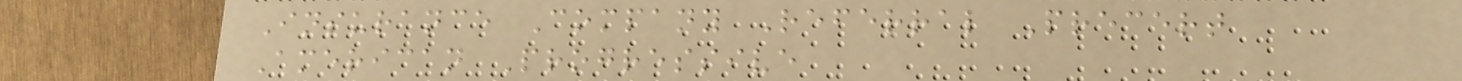Insurance Company Referral Precert
American Progressive
